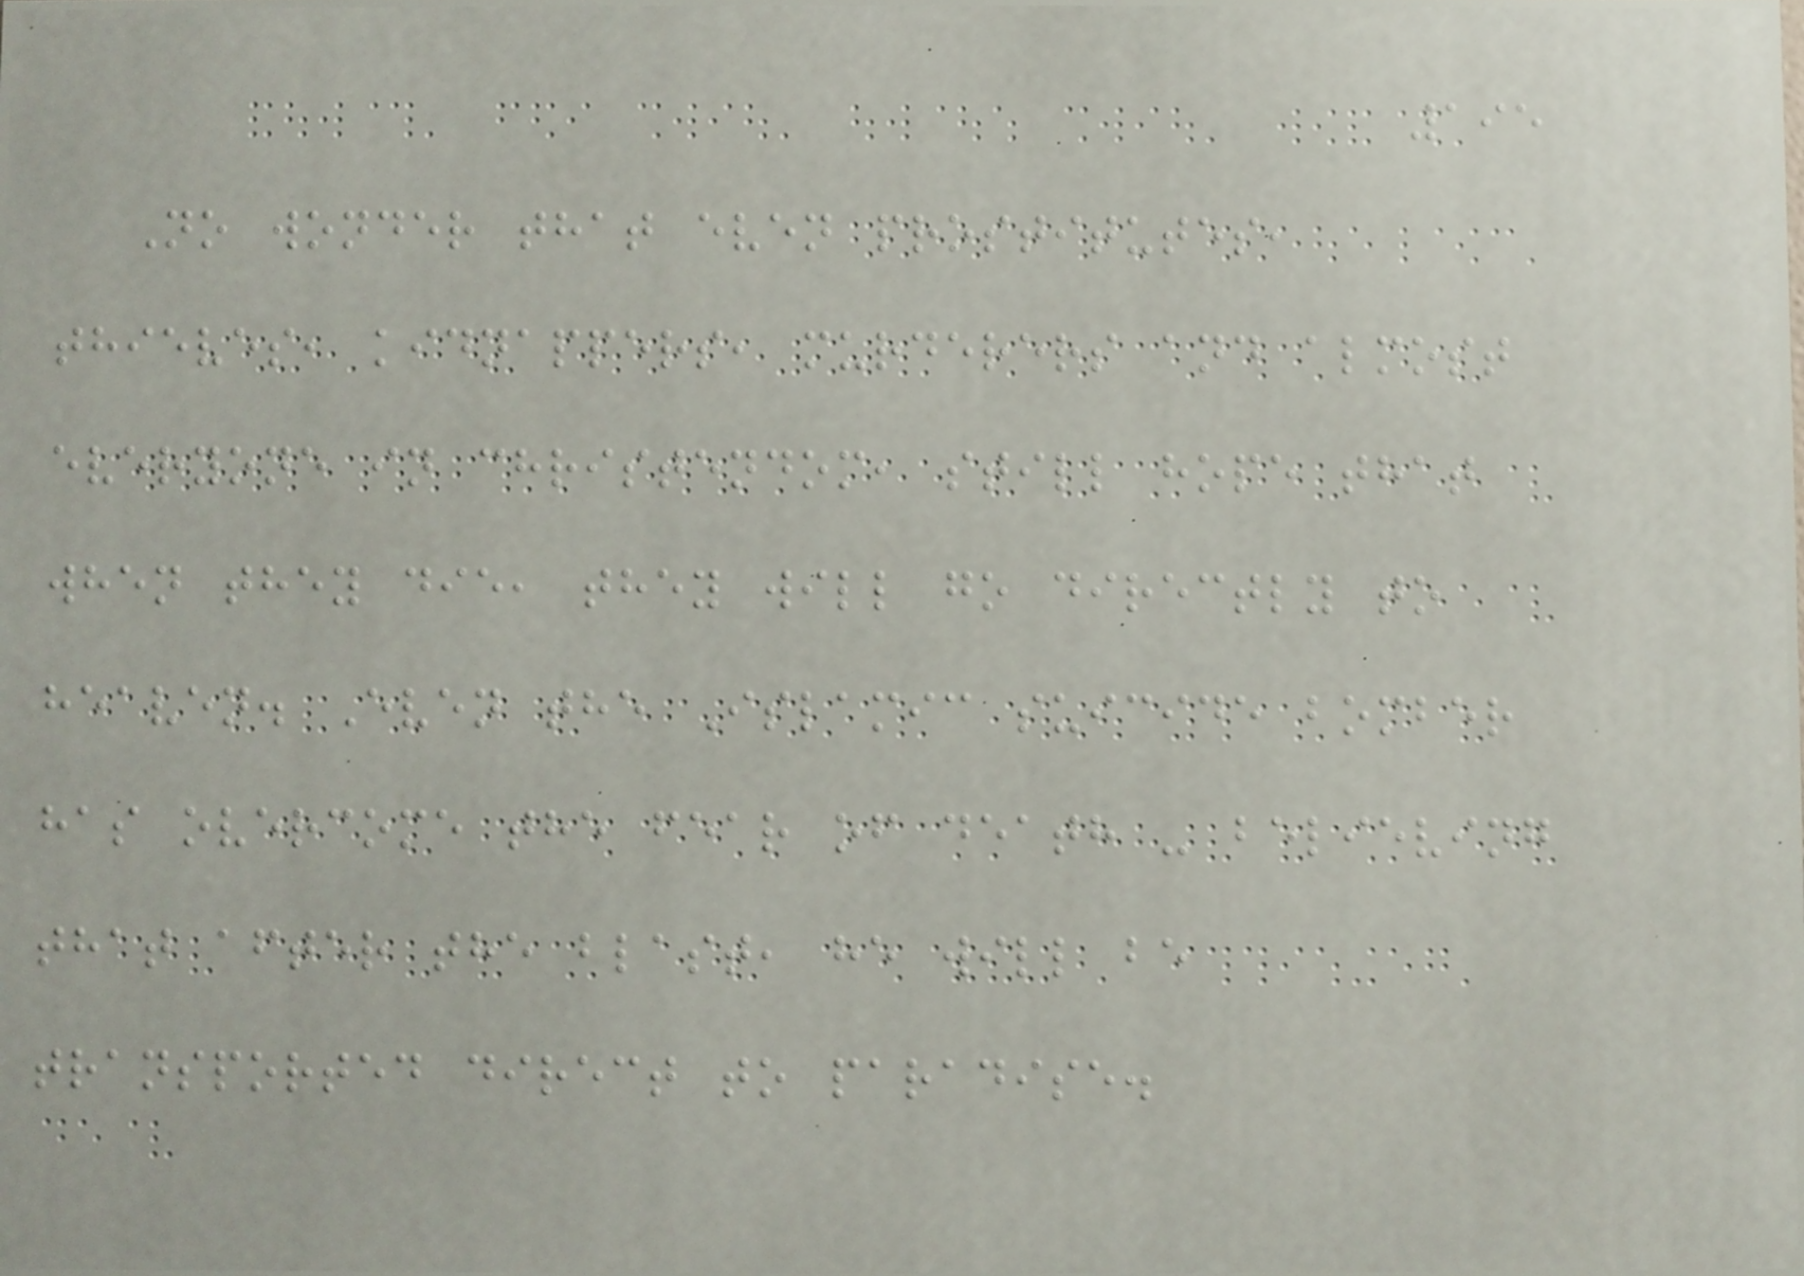195
No wonder that even prostitutes,
thieves, kidnappers, murderers and almost
everyone in christendom, still hope that
when they die, they will go directly to
heaven. Even the Islamic suicide bomber
has overcome the fear of death - believing
that after the blast, he will be
transported direct to paradise.
